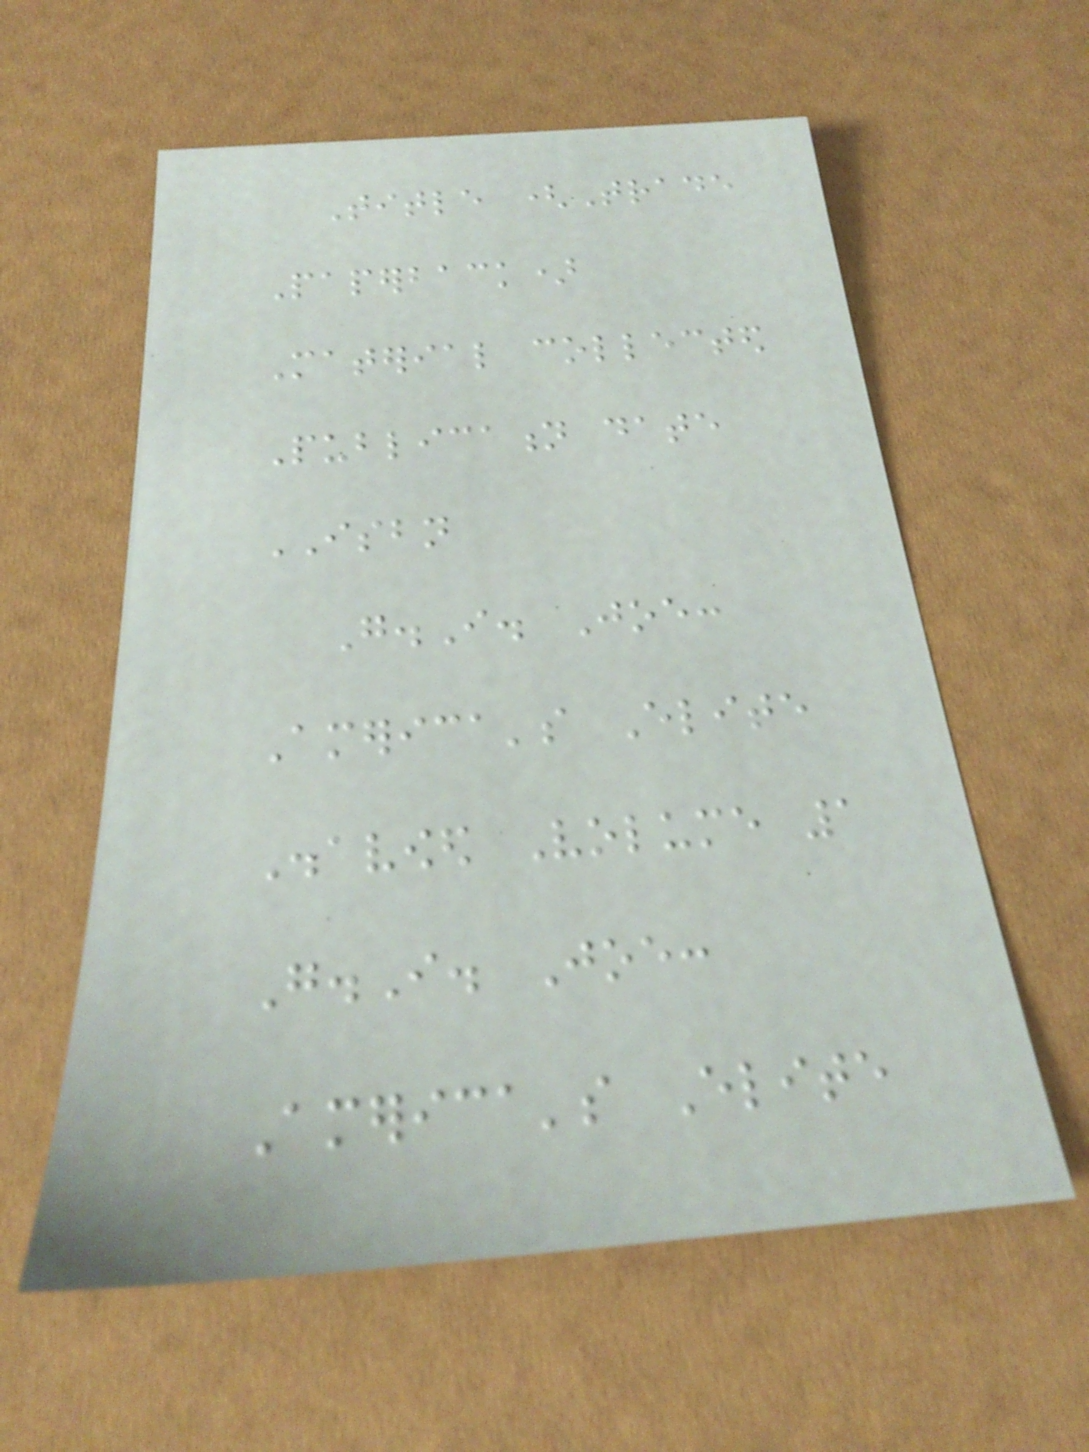Title (Trade
Paperback)
Material collected
Publication date
ISBN
G.I. Joe:
America's Elite
Disavowed Volume 1
G.I. Joe:
America's Elite
